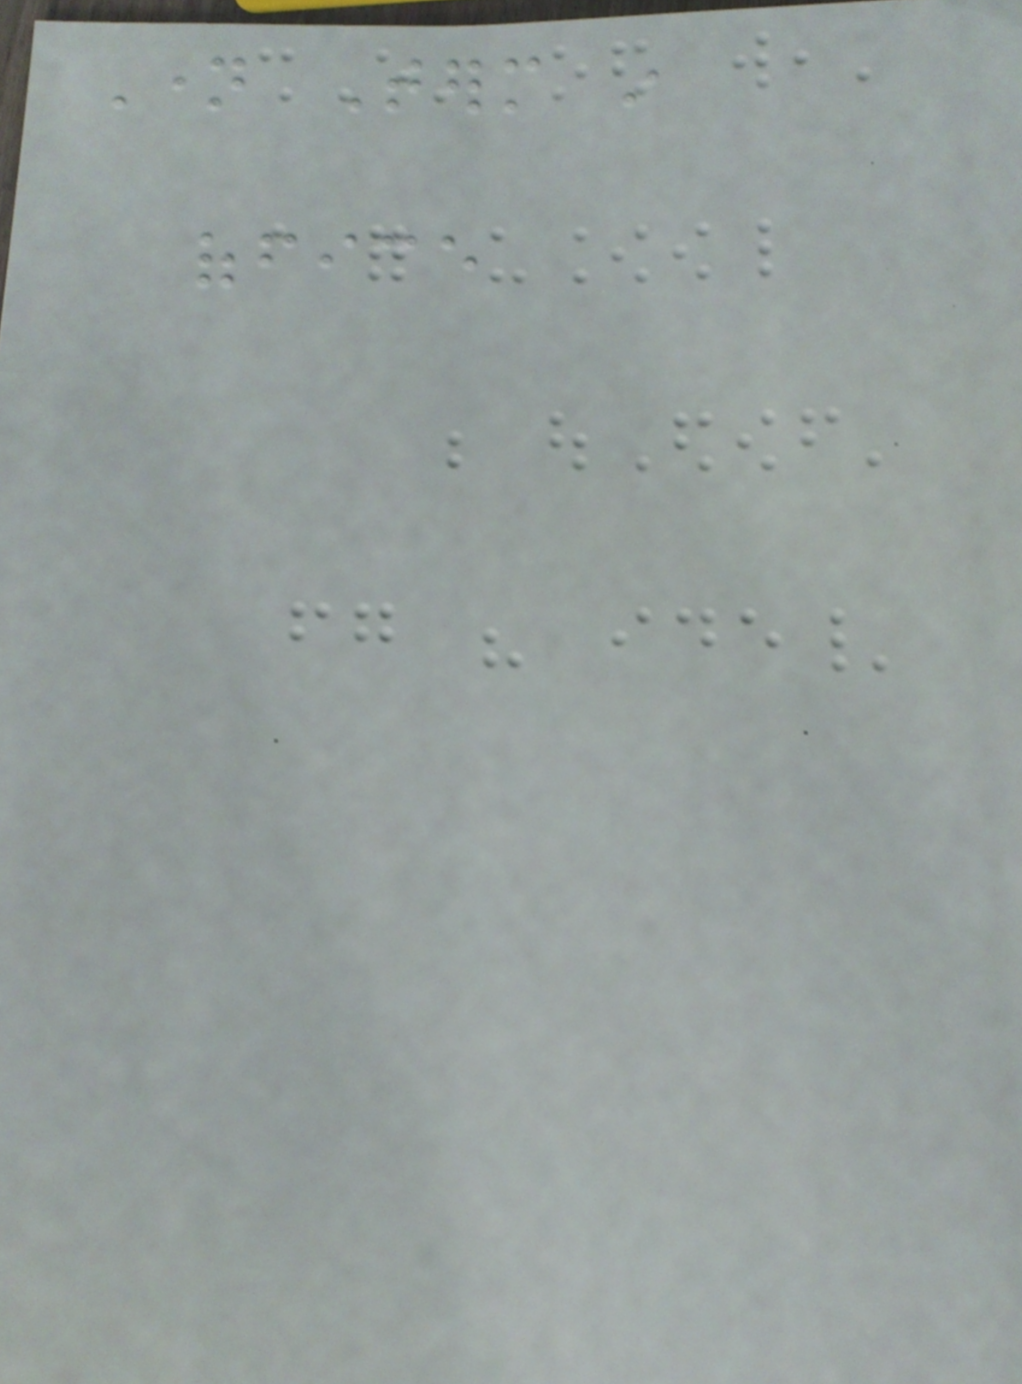Name Term in
office
